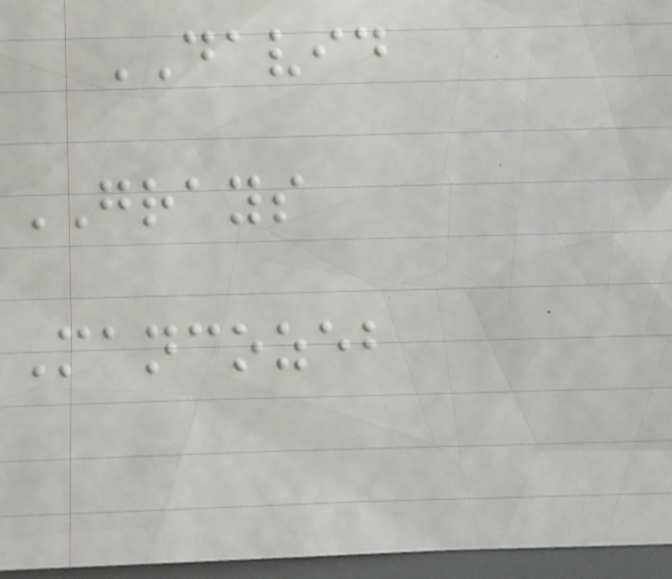DAVID
GRAYS
Mancozeb
